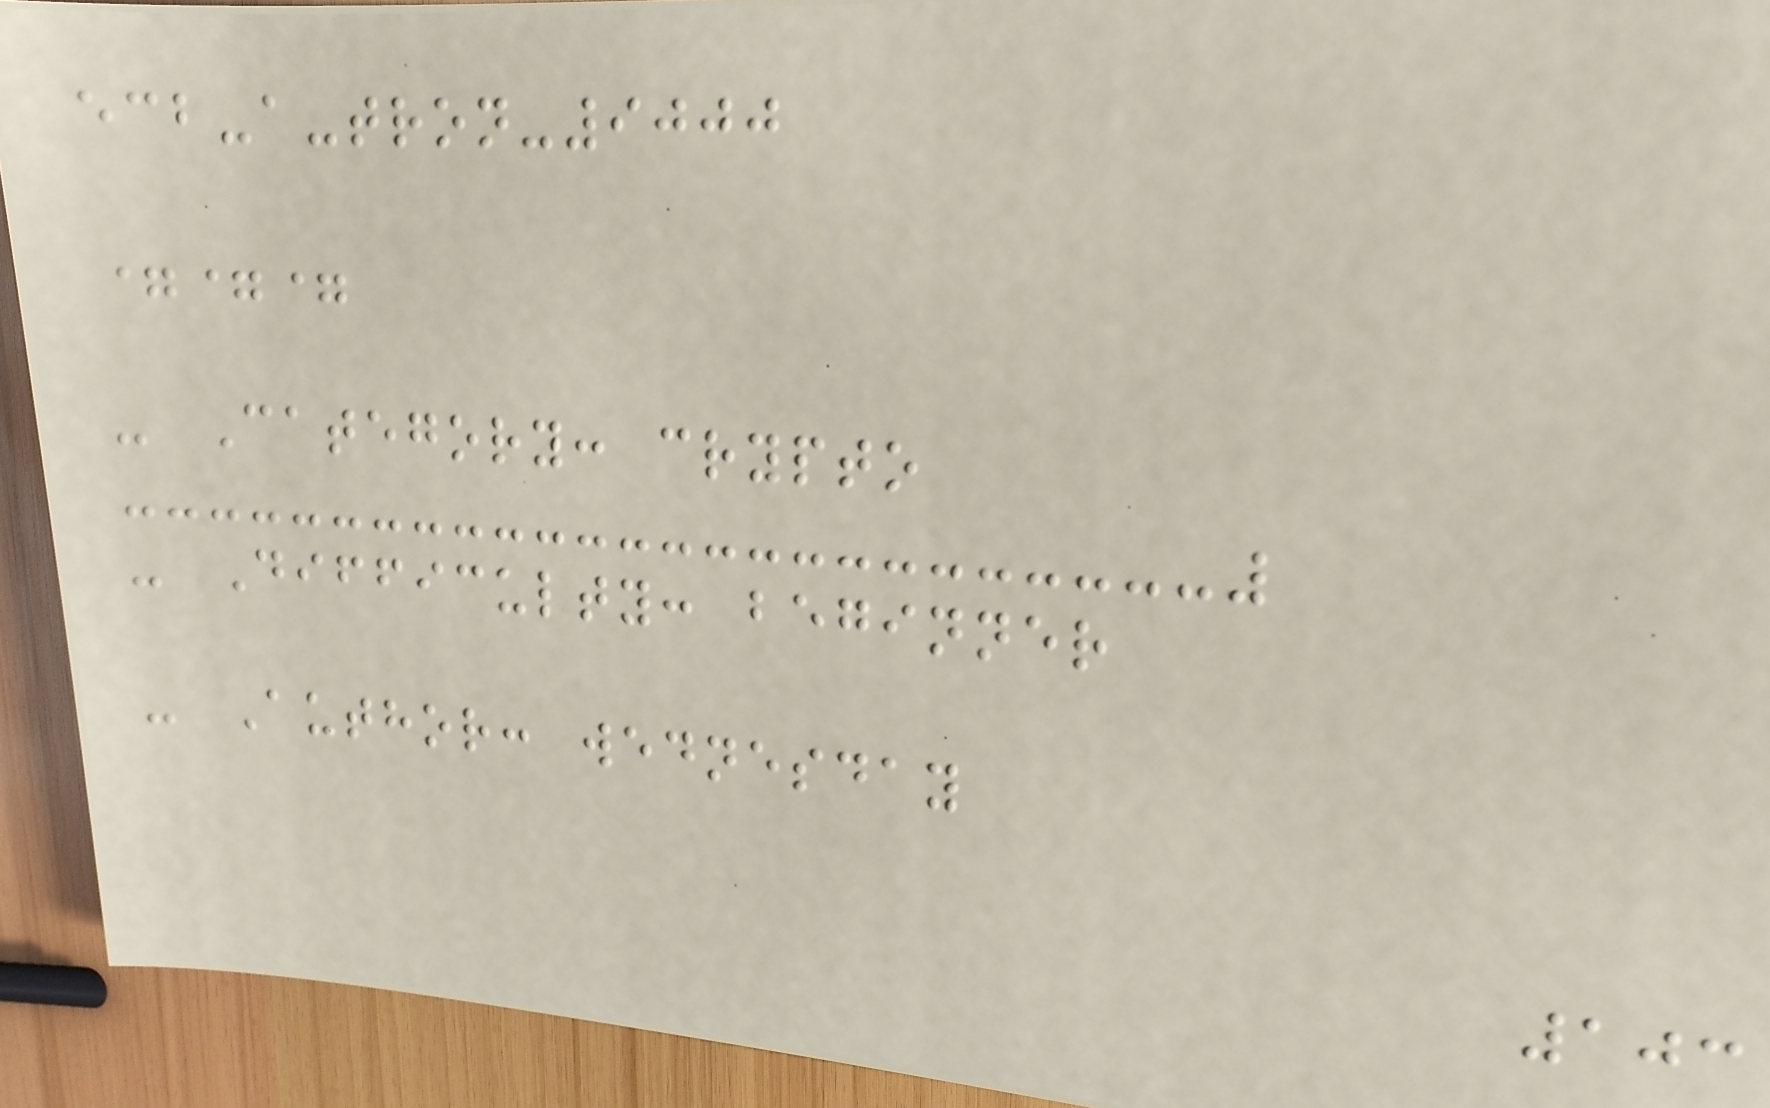ecb-a-tron-9000
===
- Category: crypto
- Difficulty: beginner
- Author: wednesday
103
